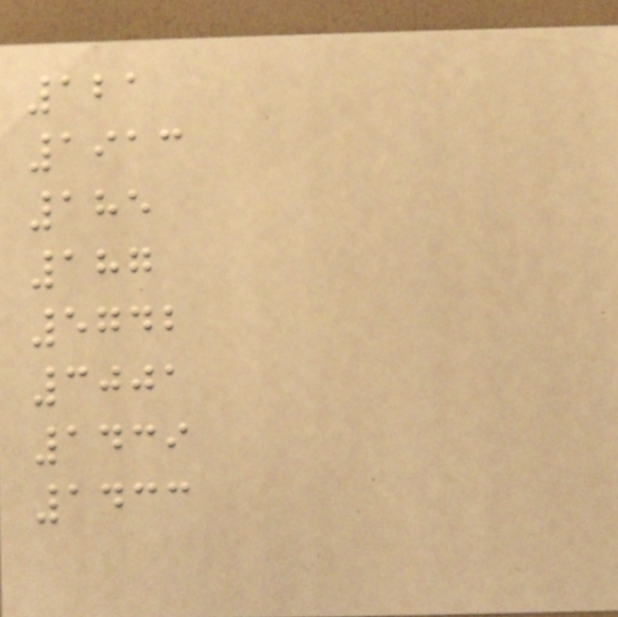121
1913
185
187
5742
3001
1439
1433
